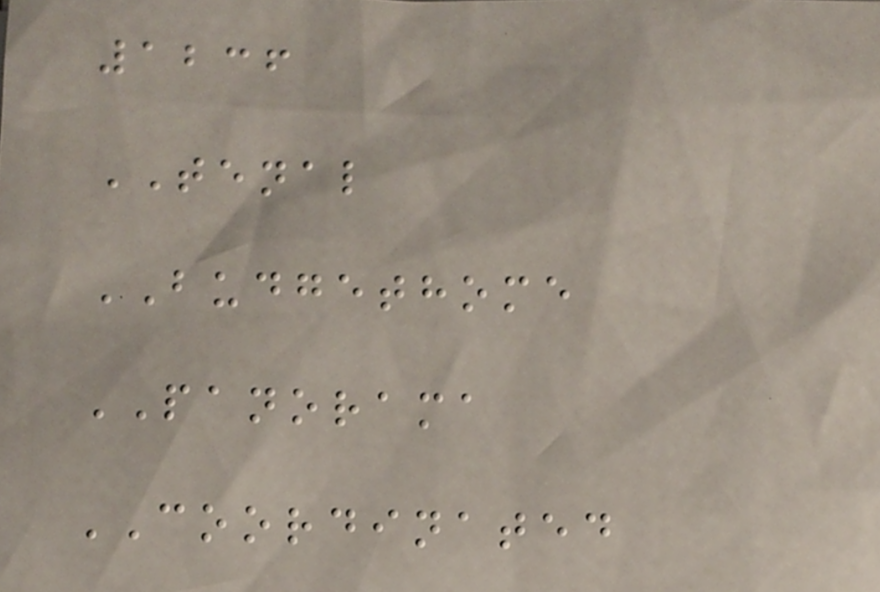1236
TENAL
BUDGETHOME
PANORAMA
COORDINATED
